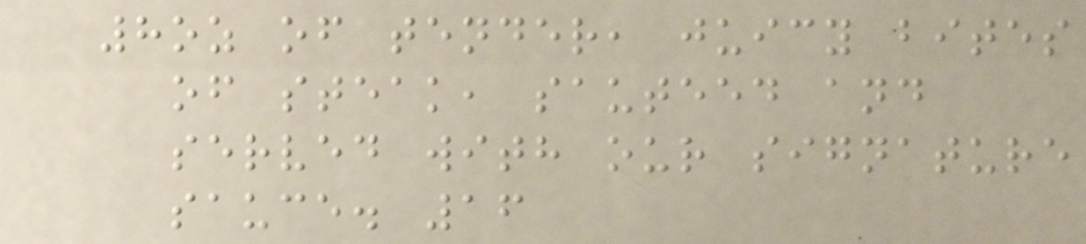8oz of tender, juicy bites
of steak, sauteed and
served with our signature
sauce. 16
